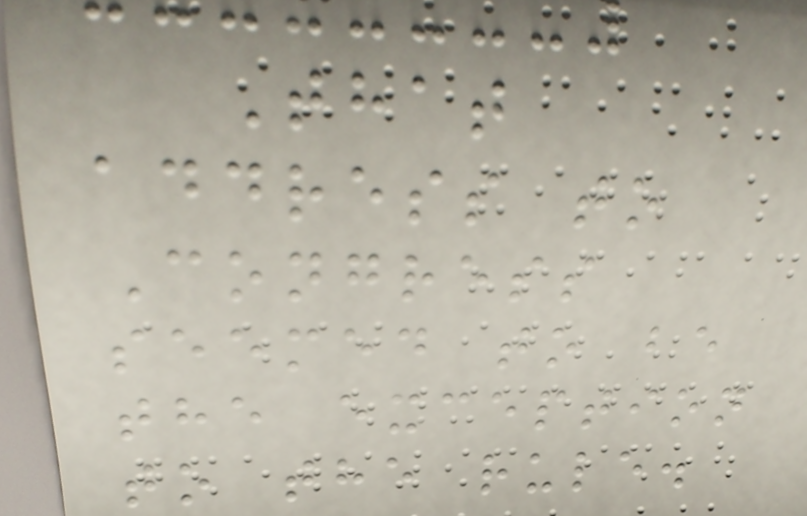That
address to
Congress
seemed to be
the exception
to the rule.
